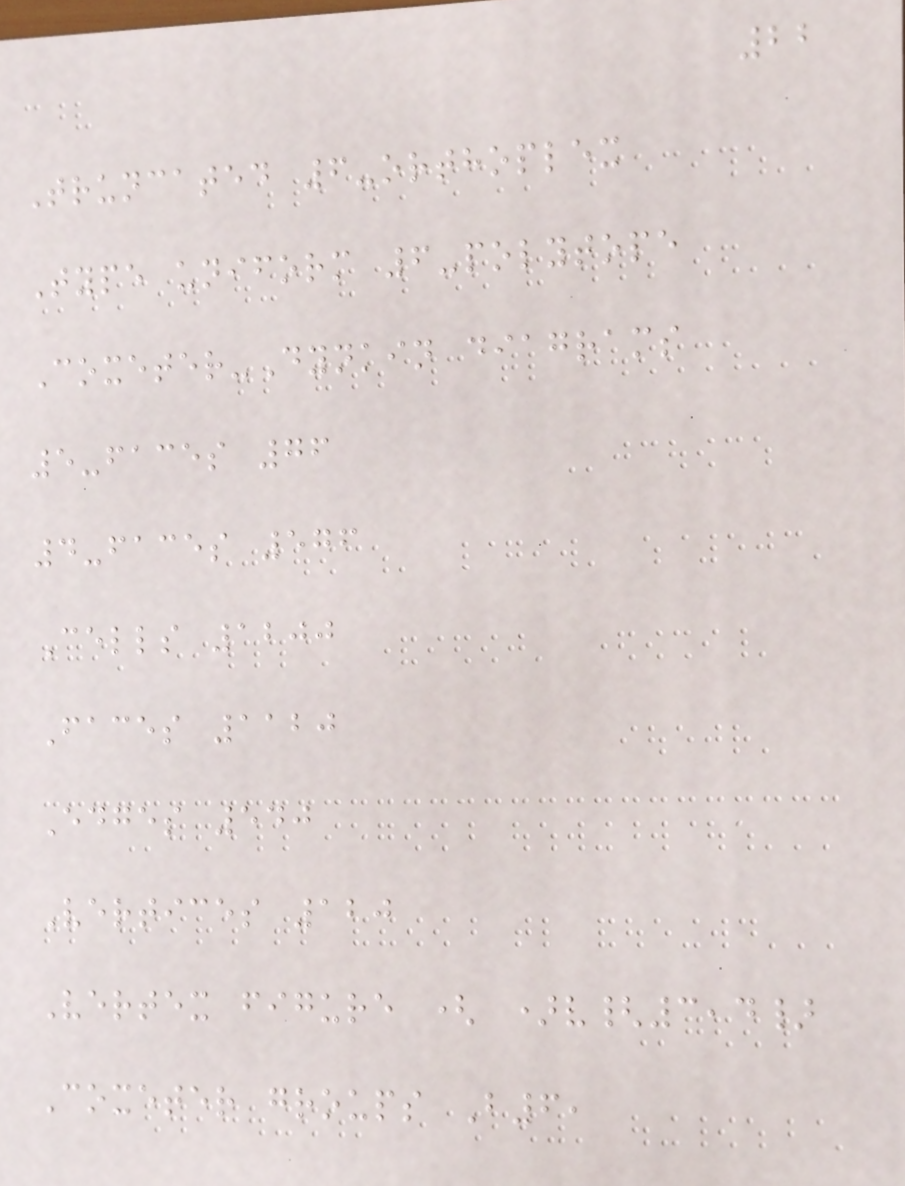22
Truncated 6-orthoplex
Type uniform 6-polytope
Coxeter-Dynkin diagrams
5-faces 76
4-faces 576
Cells 1200
Faces 1120
Edges 540
Vertices 120
Vertex figure ( )v{3,4}
Coxeter groups B6,
